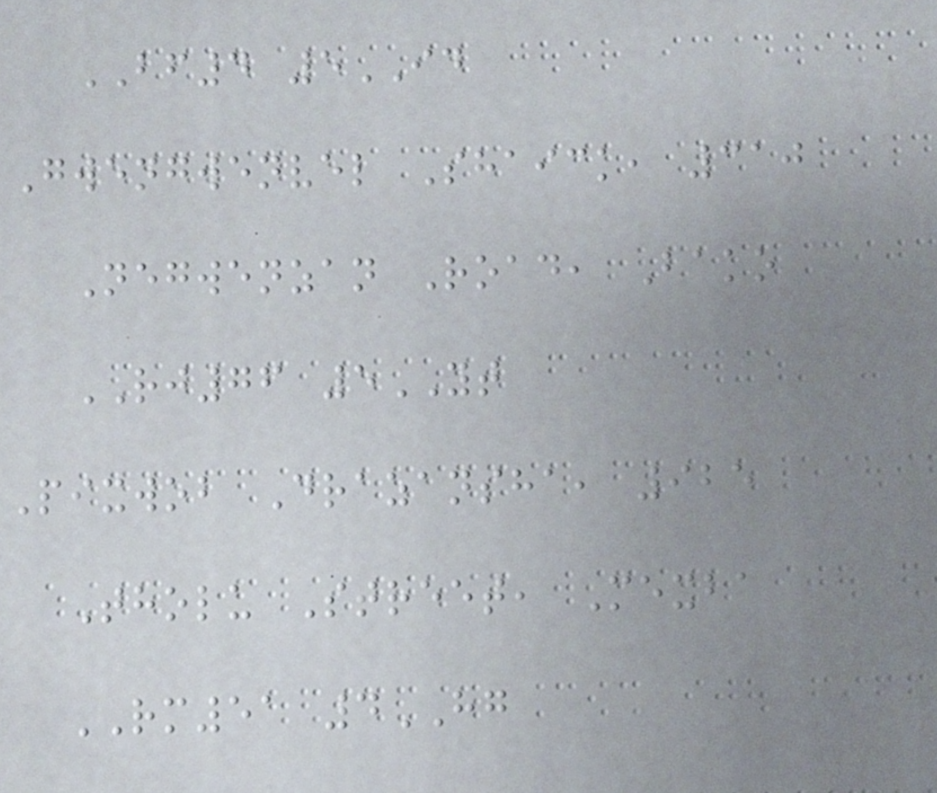BF4 5ID
Gwengwenvel Shaick, 310
Negwenzan Road, Bako
RJ76 5YT
Pixwob Drazansha, 925
Tholu Street, Mexba
RM51 4HG
